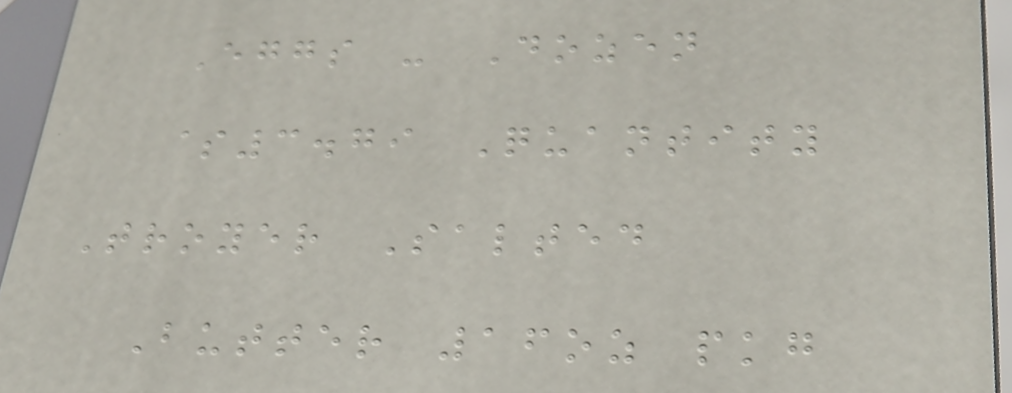Eggs - Dozen
$3.79 Quantity
Troyer Salted
Butter 16oz pkg
